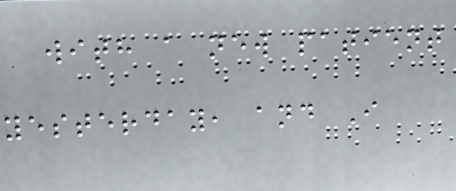with a new patient
yesterday, and I
